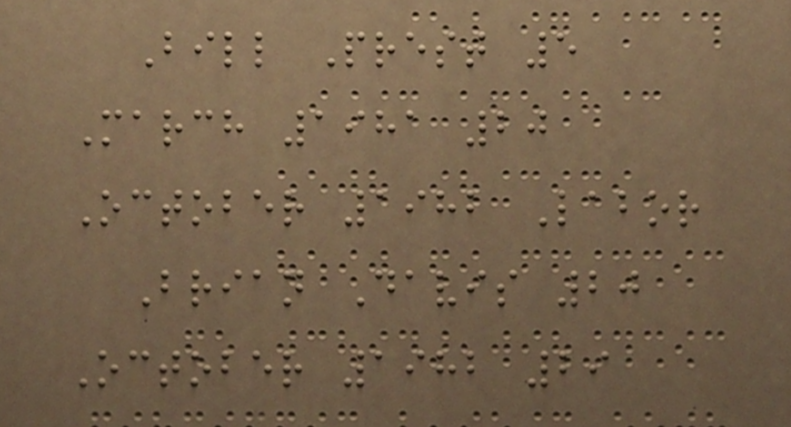Bill Prest 5
March 1981 20
October 1982 Labor
Brian Davis 20
October 1982 29
